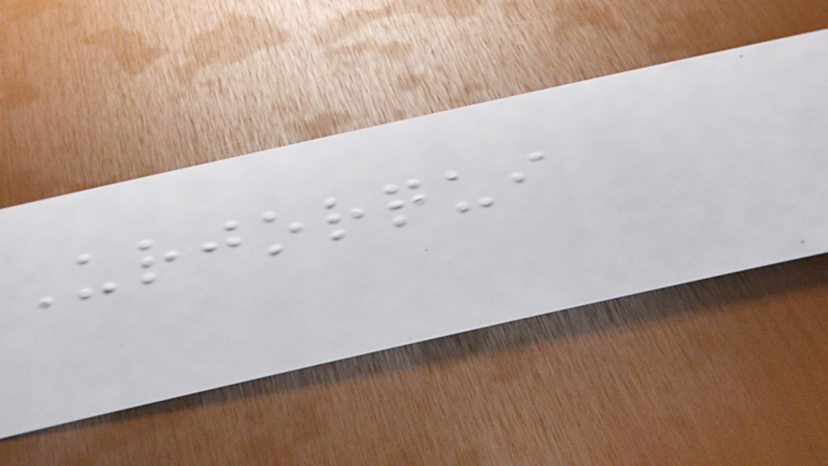Urjorqui
